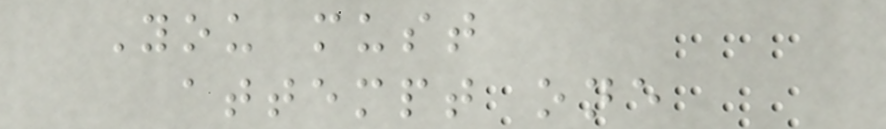You must
attempt one
